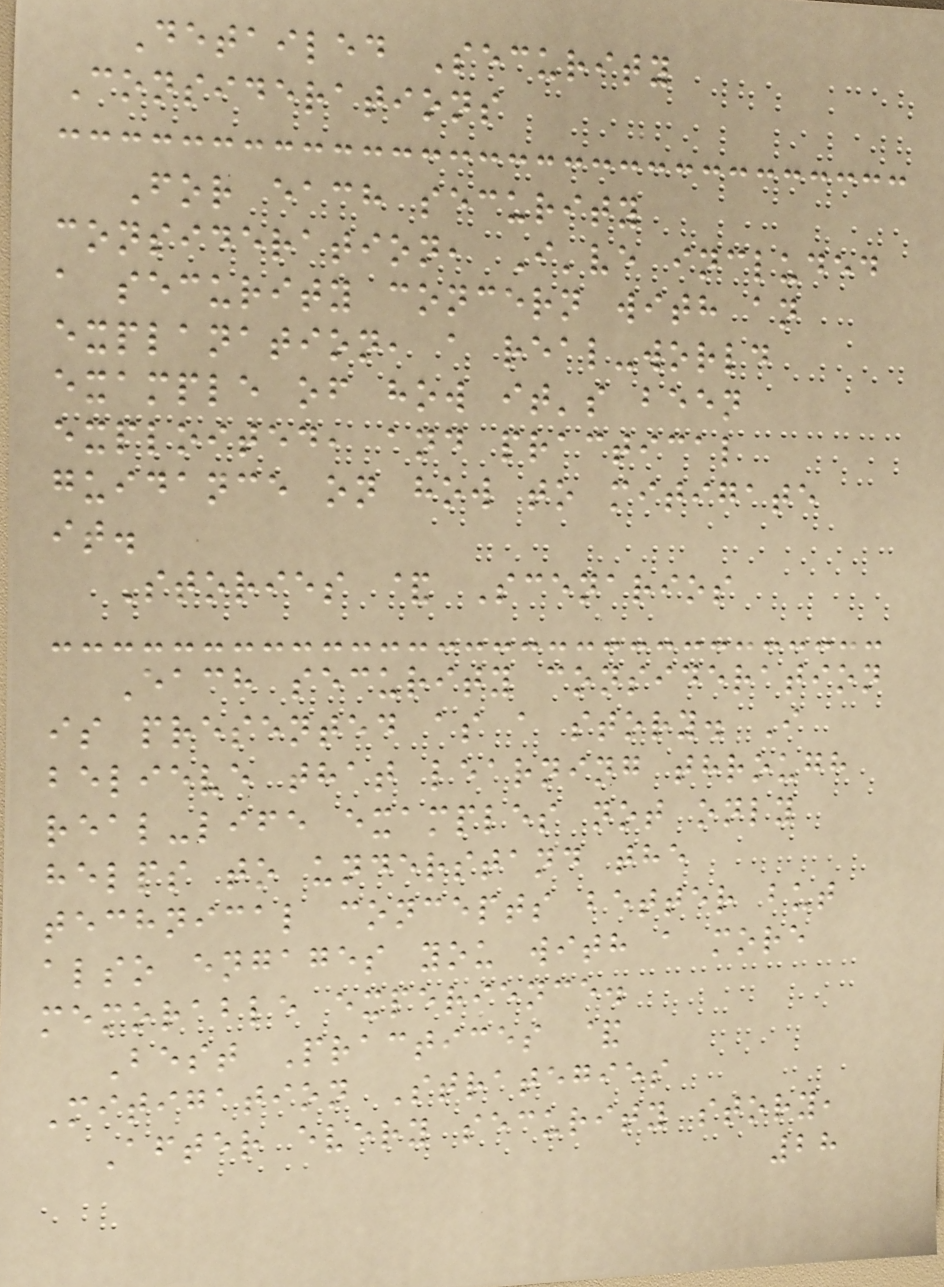Detailed Security
Considerations
For each security
consideration, I've included
a security concern with an
explanation, a real-world
example of how it's been
exploited, and practical
guidance on how to mitigate
it.
Stories & Scenarios
Each security consideration
is presented as a story. I
believe that learning through
real-life examples not only
helps to understand the
technical concepts better but
also engages you with a more
memorable experience.
Best Practices &
Mitigation Strategies
After every security story,
28
